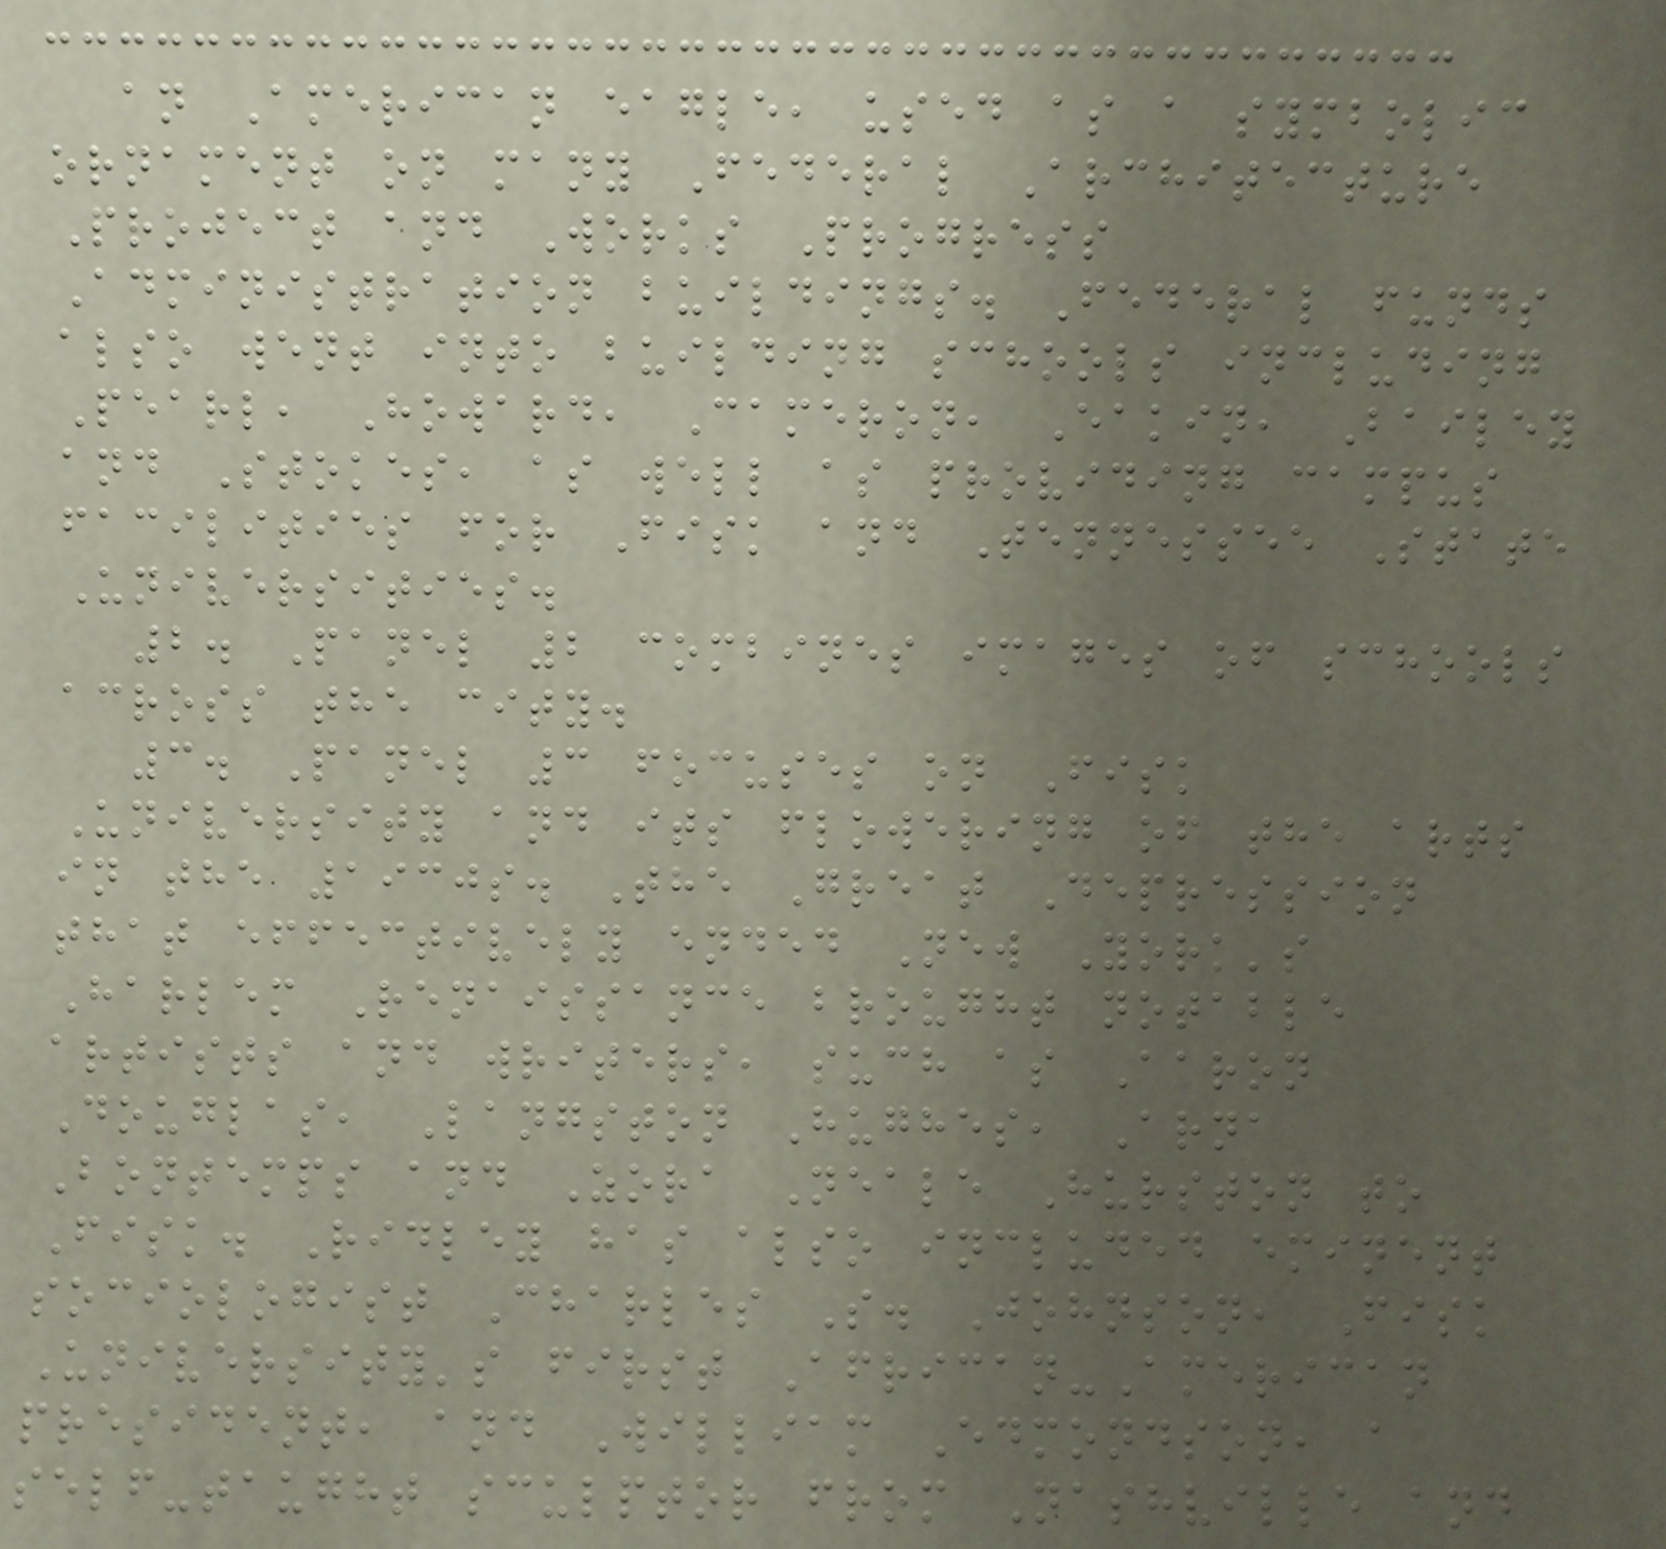an American eagle, used as a symbolic
ornament on many Federal Architecture
Project and Works Progress
Administration buildings. Federal funds
also went into building schools including
Pearl, Howard, Cameron, Eakin, Bailey
and Stokes, as well as providing campus
facilities for Fisk and Tennessee State
Universities.
2. Panel 2 combines images of schools
across the city.
3. Panel 3 focuses on Fisk
University and its flowering of the arts
in the 1930s. The Great Depression
that effectively ended New York's
Harlem Renaissance brought notable
artists and writers, such as Aaron
Douglas, Langston Hughes, Arna
Bontemps and Zora Neale Hurston to
Fisk. Ridley has also included eminent
sociologist Charles S. Johnson, Fisk
University's first African-American
president, and William Edmondson, a
self-taught sculptor from Nashville and
